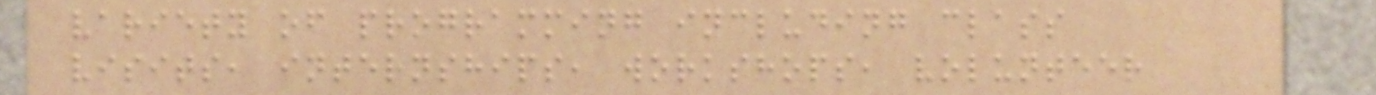variety of programming including class
visits, internships, workshops, volunteer
